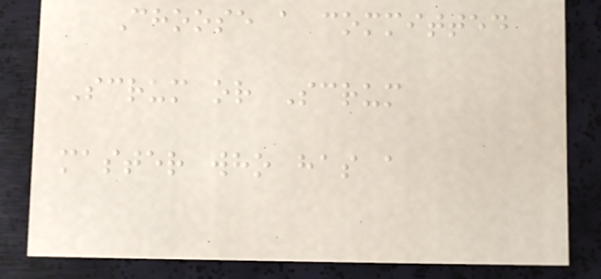Choose a committed
Scrum or Scrum
master who has a
